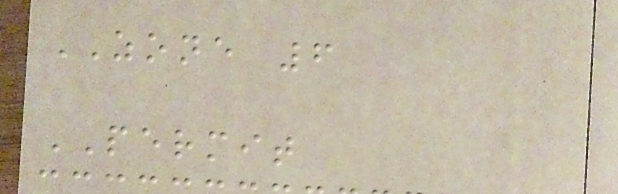ZONE 6
PERMIT
